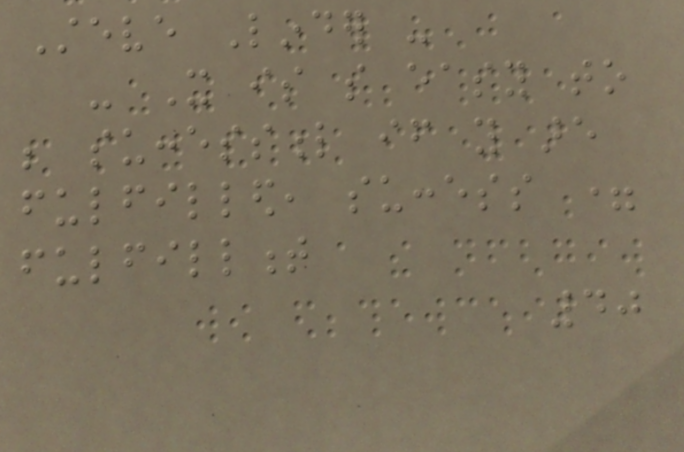Steve Linder -
- It is so easy to
be successful if you are
fulfilled, success =
fulfillment
40
